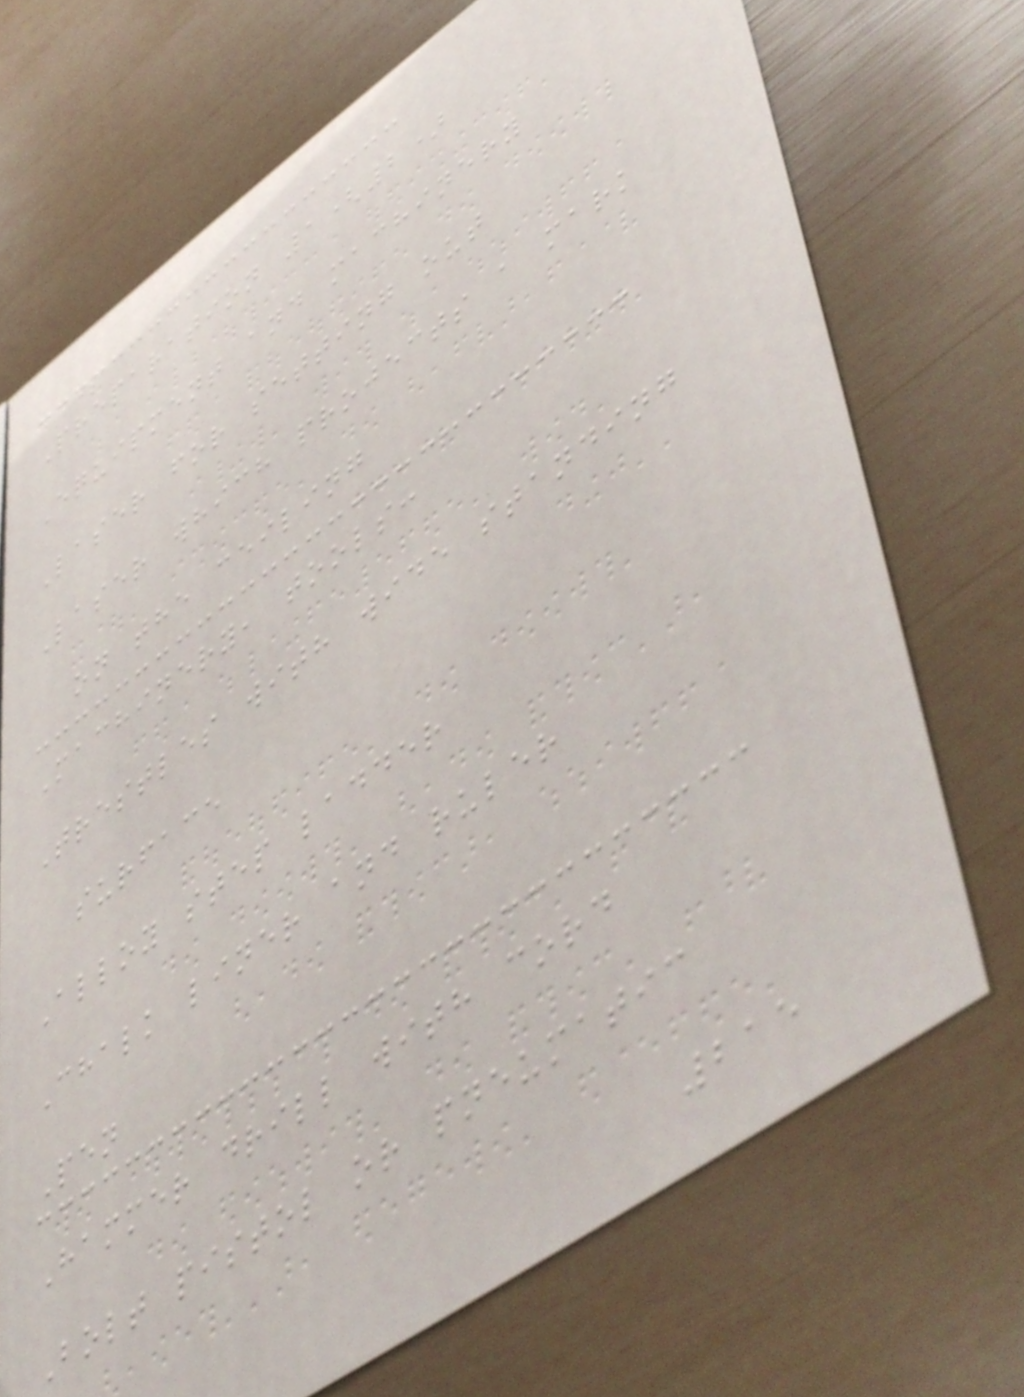Preparation 1(2)
Equipment and machinery
Laser for setting out
Laser which projects a mark
on the ceiling
Machinery, tools:
Trestles with wide standing
surface
Alloy step ladder
Chalk liner and ruler
Pen
Hammer drill with cord
Bolt pistol or pneumatic
215
